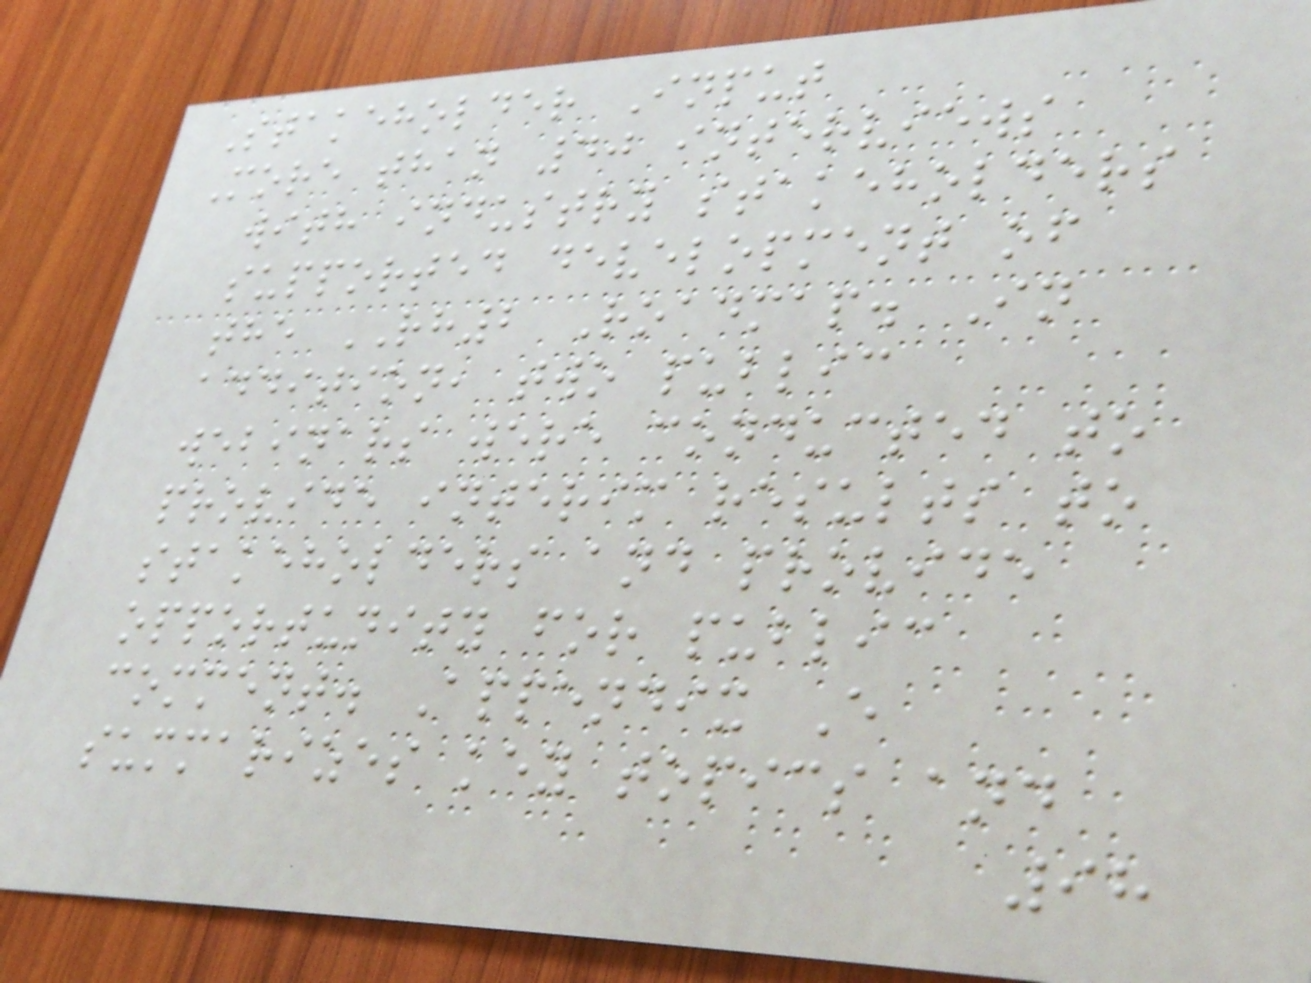Stakeholder Input
More than 40 interviews
with industry stakeholders
supported development of
the RH2 Roadmap. In
addition, two public
webinars were conducted to
provide interim results to
stakeholders and provide
opportunity for public
comment. Appendix E
summarizes key topics and
98
